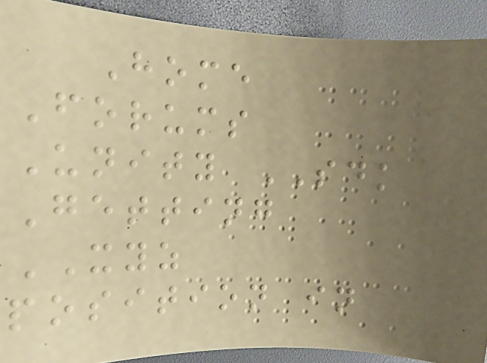Home
Forums
Unity SDK
Getting
XYZ
position in
